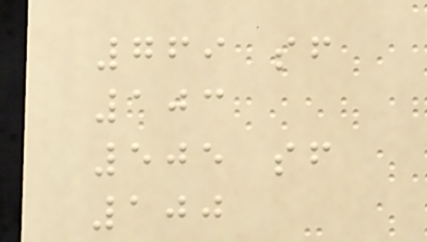769 sf
103
505 sf
100
